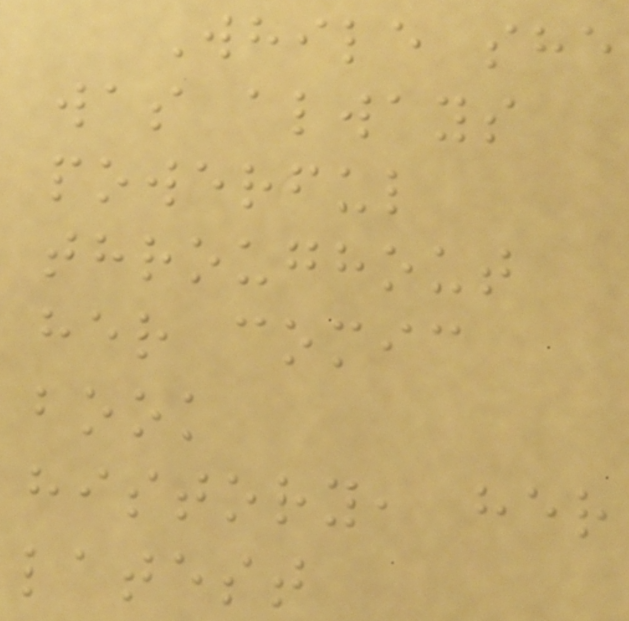While she
was always
powerful
throughout
her comic
book
history, her
latest
